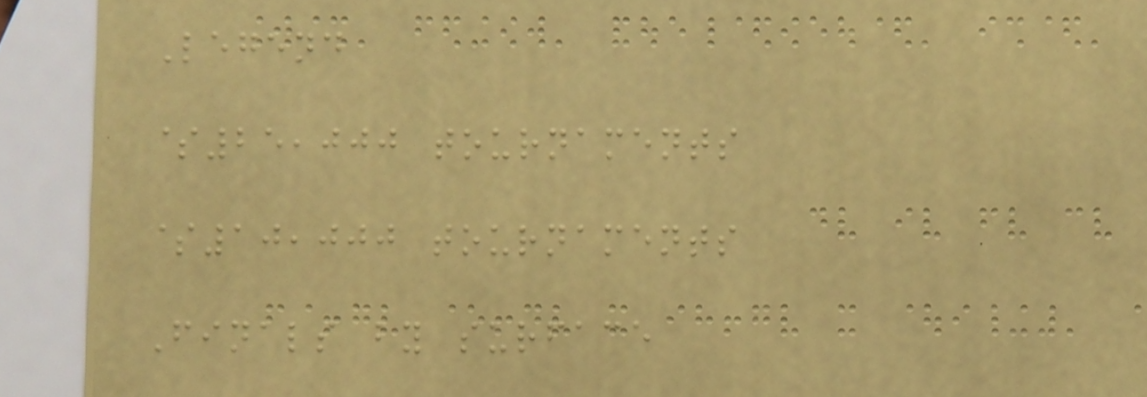Legend
$25,000 tournaments
$10,000 tournaments
Finals by surface
